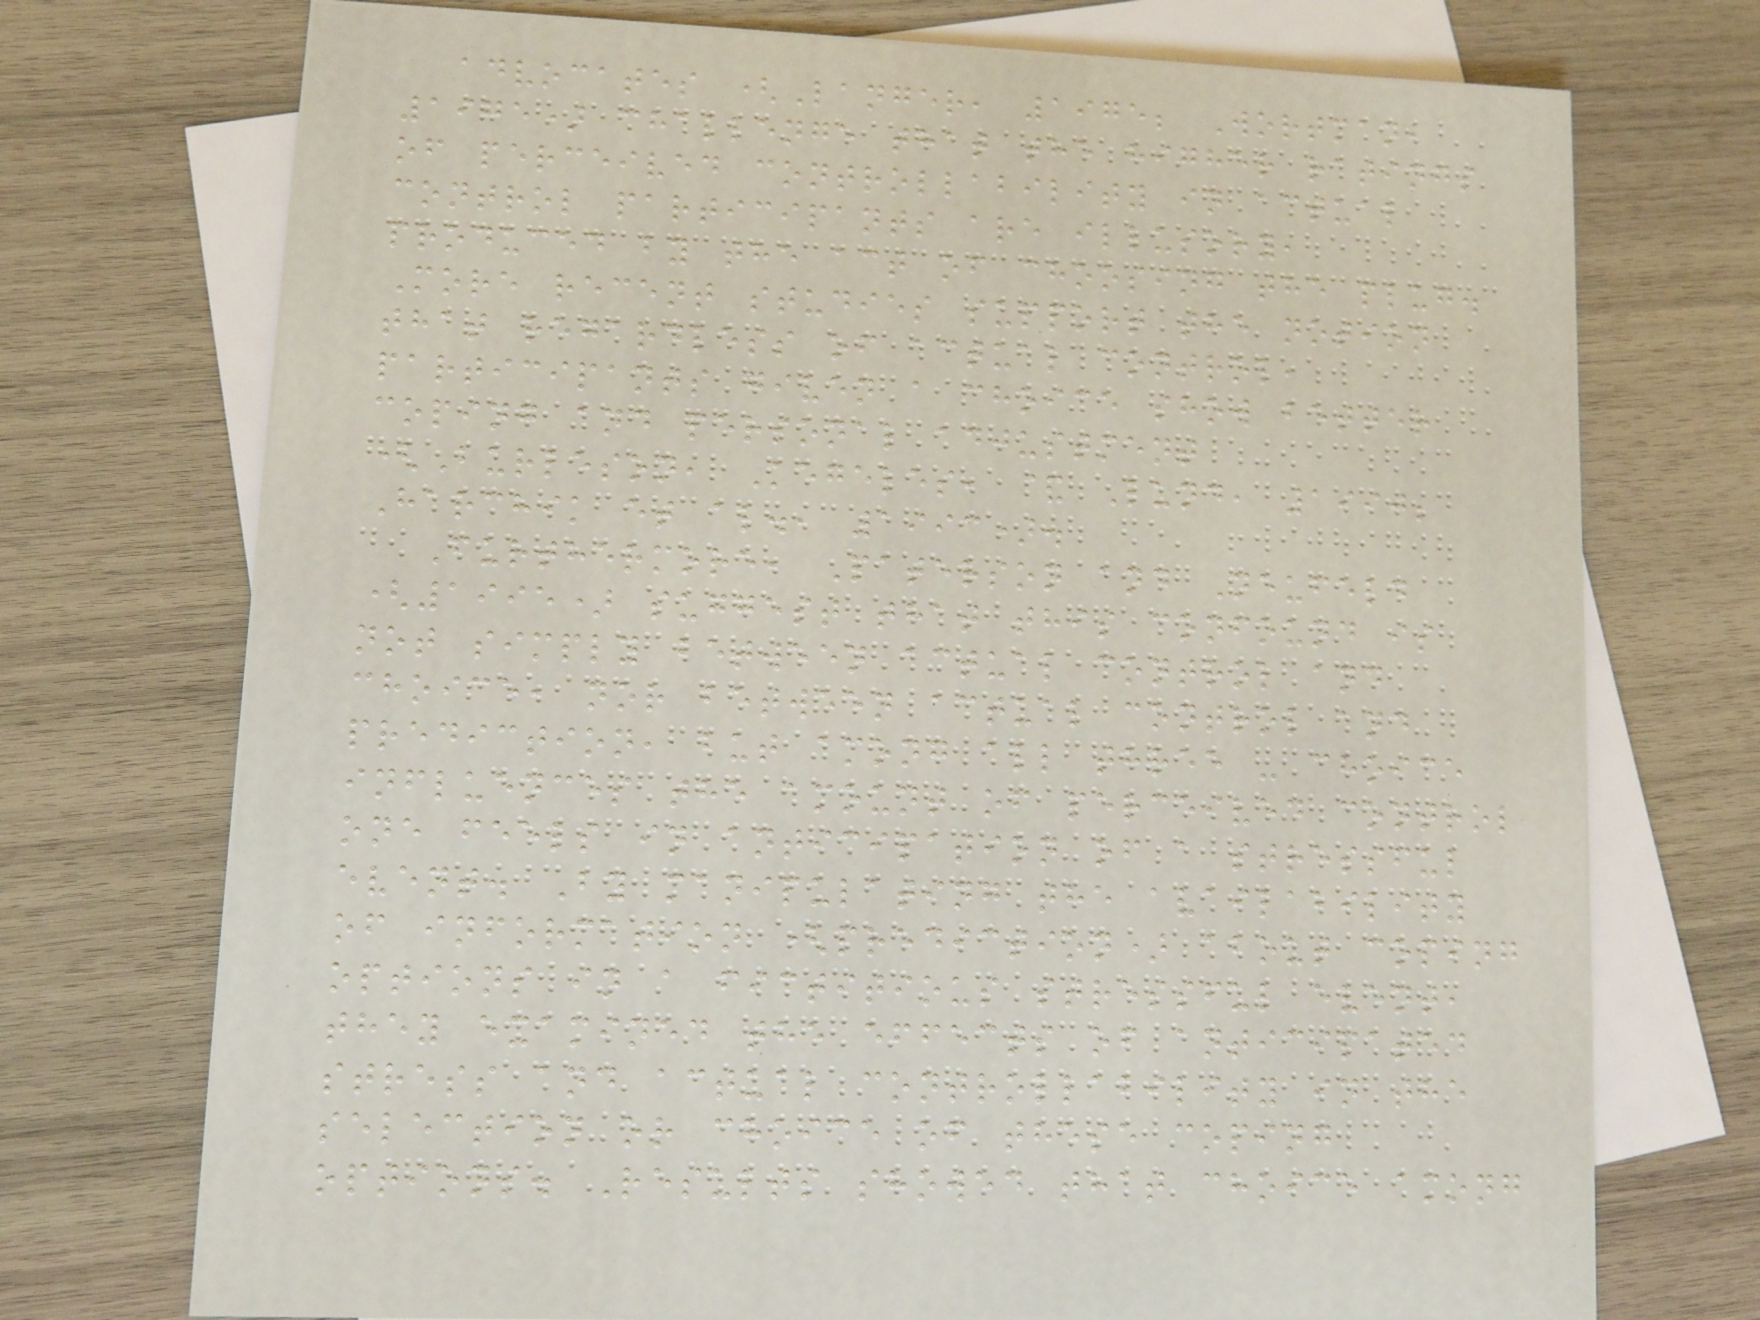advocates (Langer, 1975; Wortman,
1975) challenge that the higher ratings
of perceived controllability in actual
control participants are illusory,
produced by the act of choosing the plug.
More recent studies support the notion
that regardless of actual control,
participants given a choice show better
coping and personal adjustment
(Burleson, Kegeles, & Lund, 1990;
Harchik et al., 1993).
Furthermore, Paterson and Neufeld
(1995) suggest that this confound is
not simply between actual control and
choice, nor between actual control and
prediction, but among all three - choice
influences the amount of perceived control
one feels in anticipation of a stressful
event. By manipulating the availability
of information (prediction) about coping
options in a fictitious stressful event,
they examined the effects of anticipated
stress and actual controllability in the
selection or choice of these coping
options. Results showed that choice among
